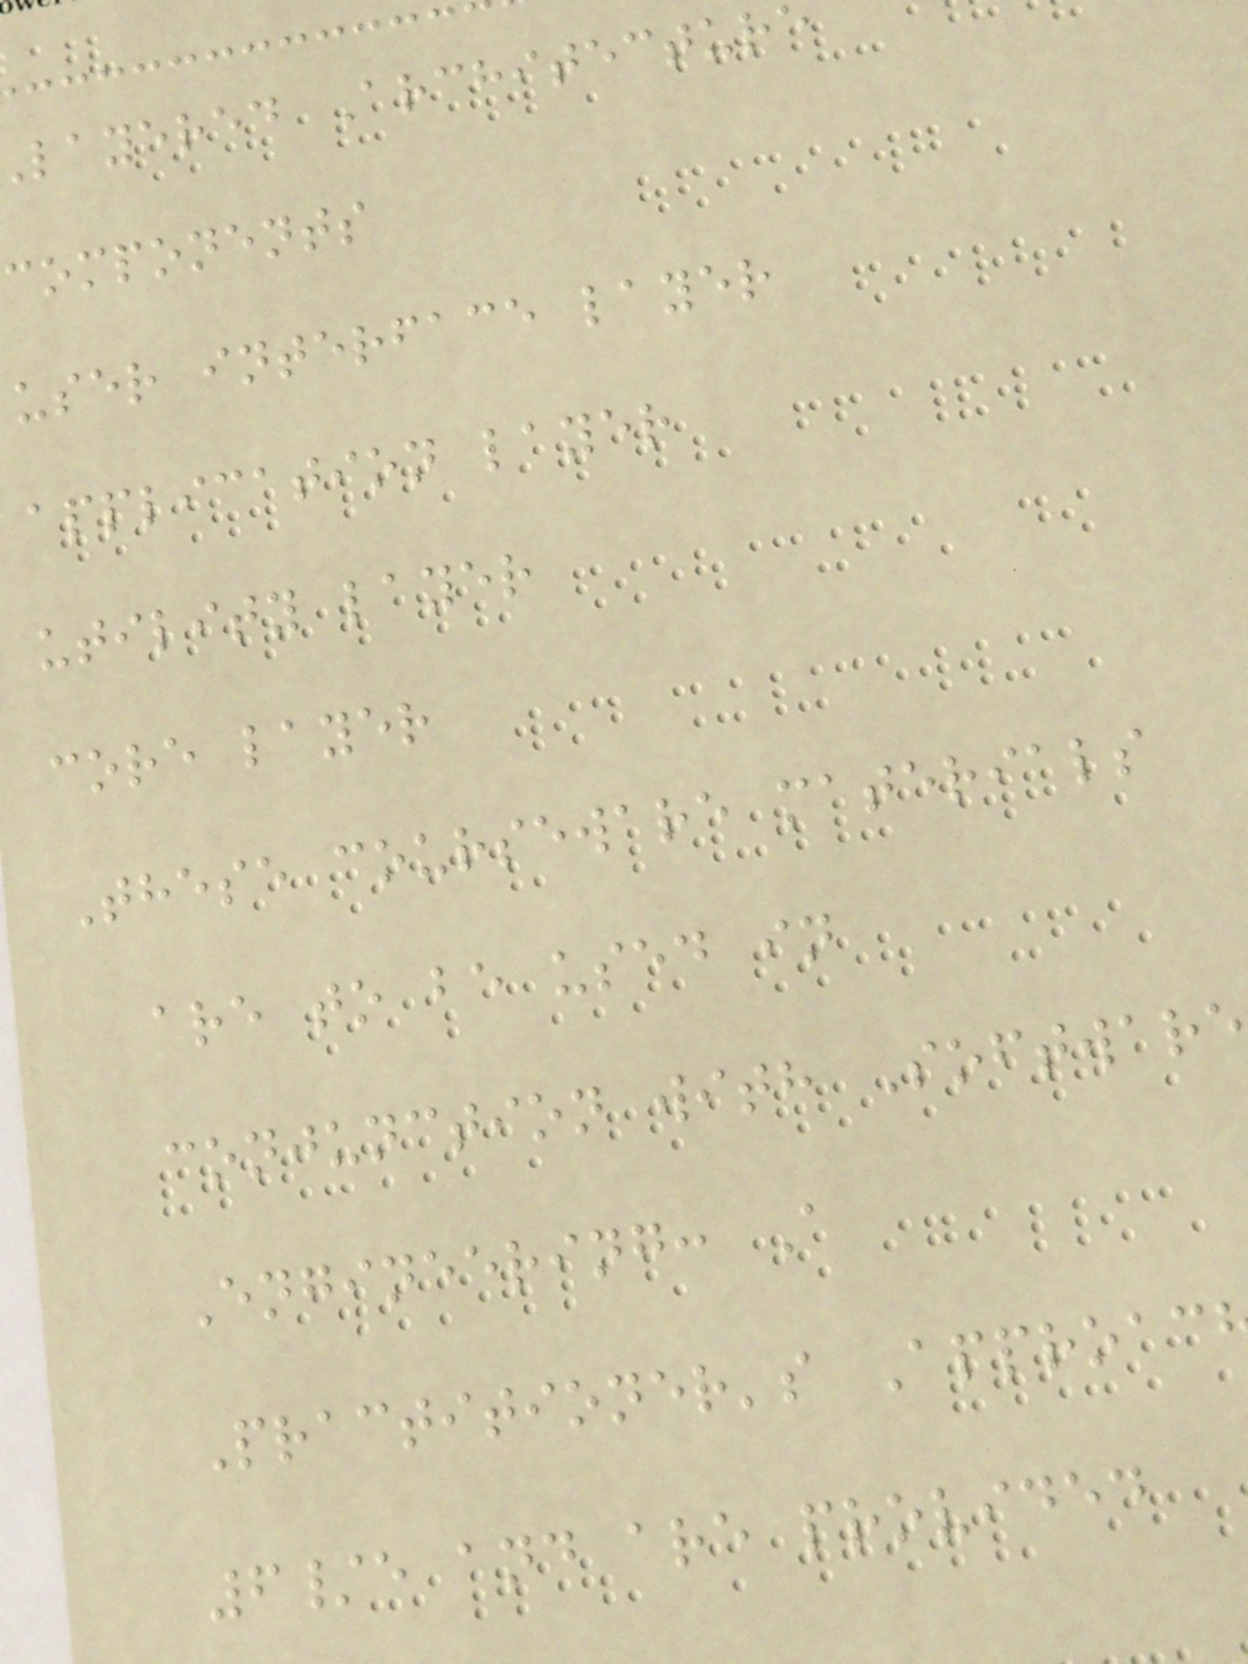layered Architectur
components
user interface layer
application layer
utility layer
core layer
These courseware materials
are to be used in
conjunction with Software
Engineering: A
Practitioner's Approac
6/e and are provided
